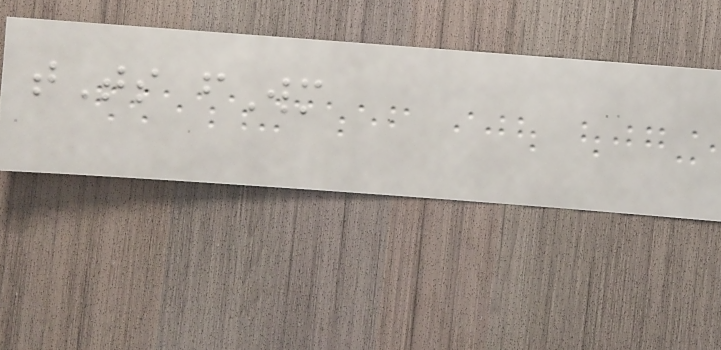tTs fWm
